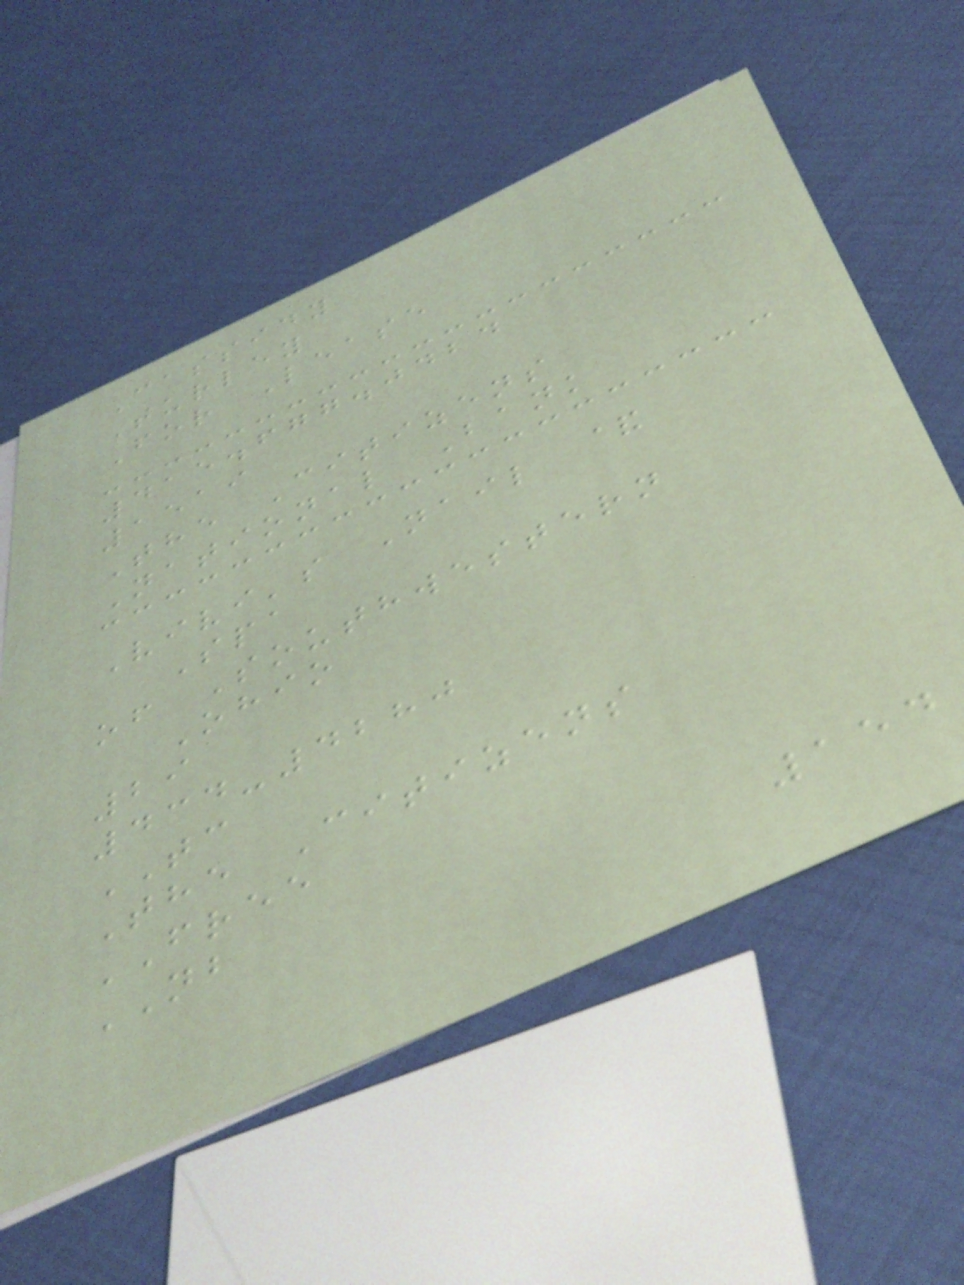Cassidy
Turley
For Lease
415.677.0424
1519
The Citizens
National Bank
Vivi's Nail &
Spa
of Southwestern
Ohio
29
434-4280
TC
The Citizens
FREE
NB
154
